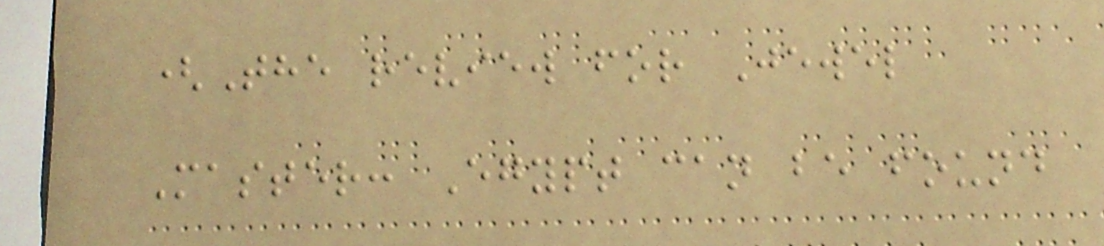(The review for Jewel
Master: Egypt can be found
